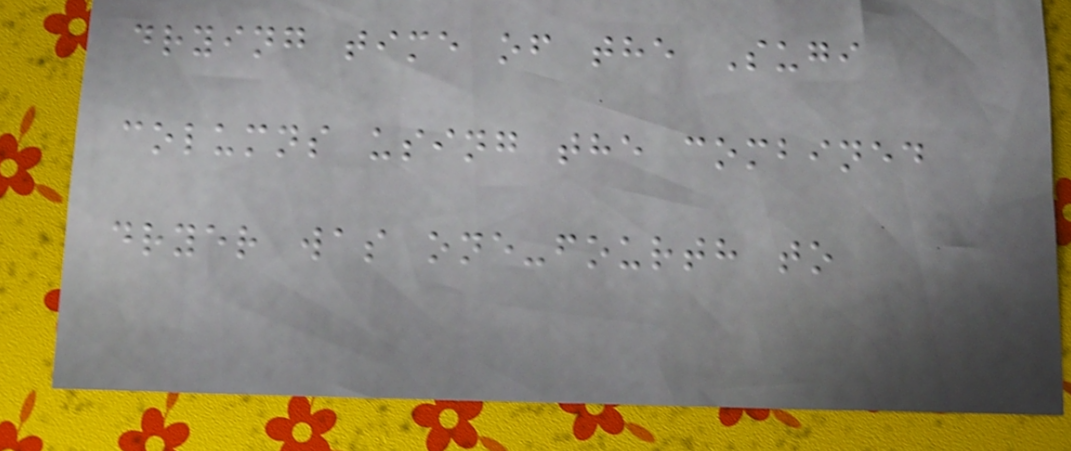drying time of the Sugi
columns using the combined
dryer was one-fourth to
